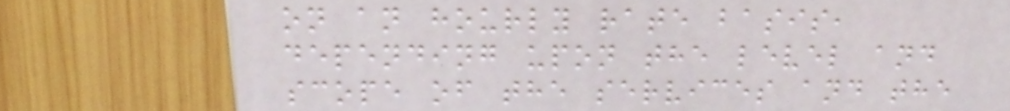on an hourly rate basis,
depending upon the level and
scope of the services and the
